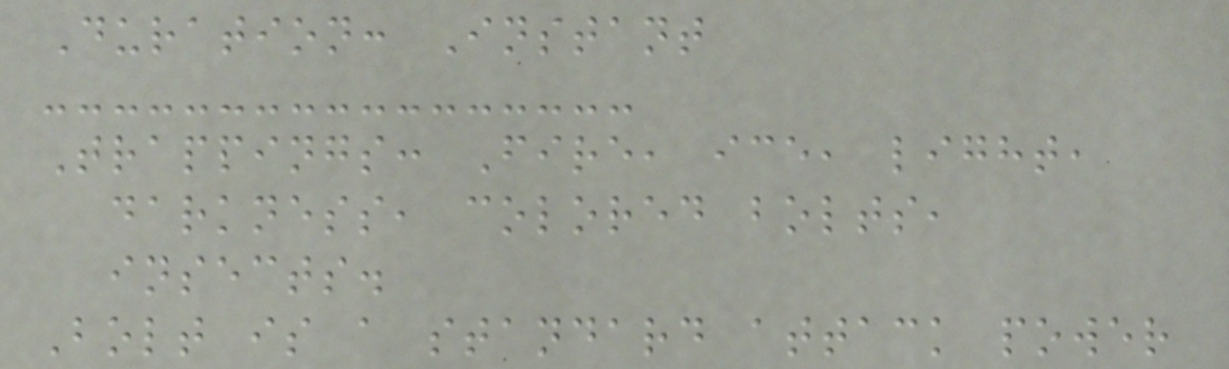Duration: Instant
Trappings: Fire, ice, light,
darkness, colored bolts,
insects.
Bolt is a standard attack power
